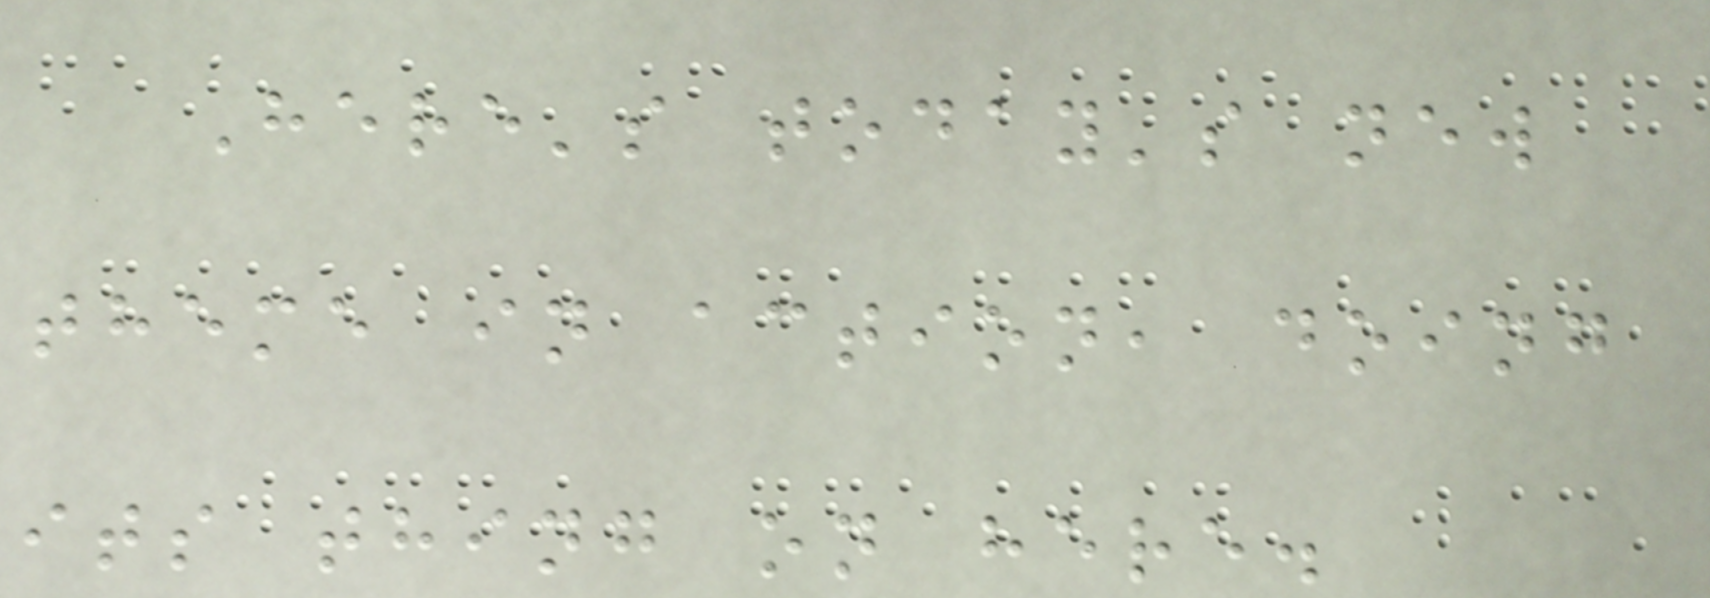Here's today's new
theme in action, doing
its thing on here.
